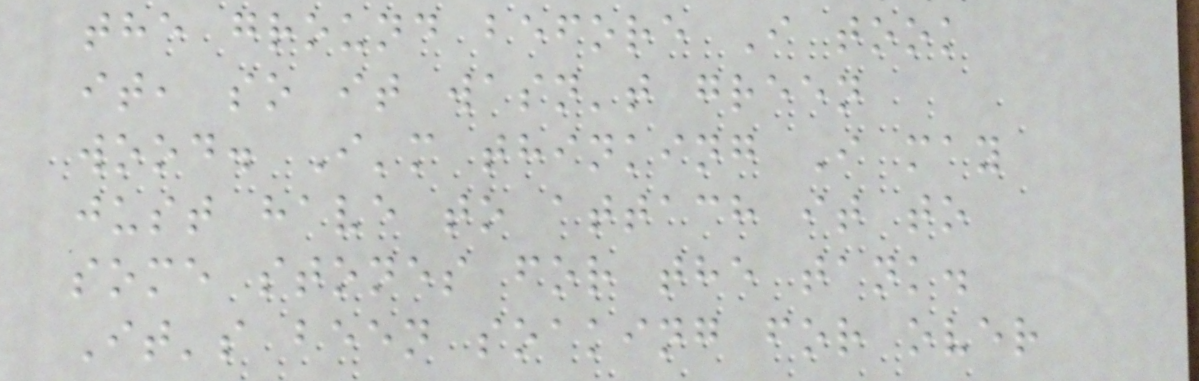the ground before I took
it, so it wasn't green
wood. I'm thinking I may
just have to attach it to
some stones for the tank.
It's been soaking for over
